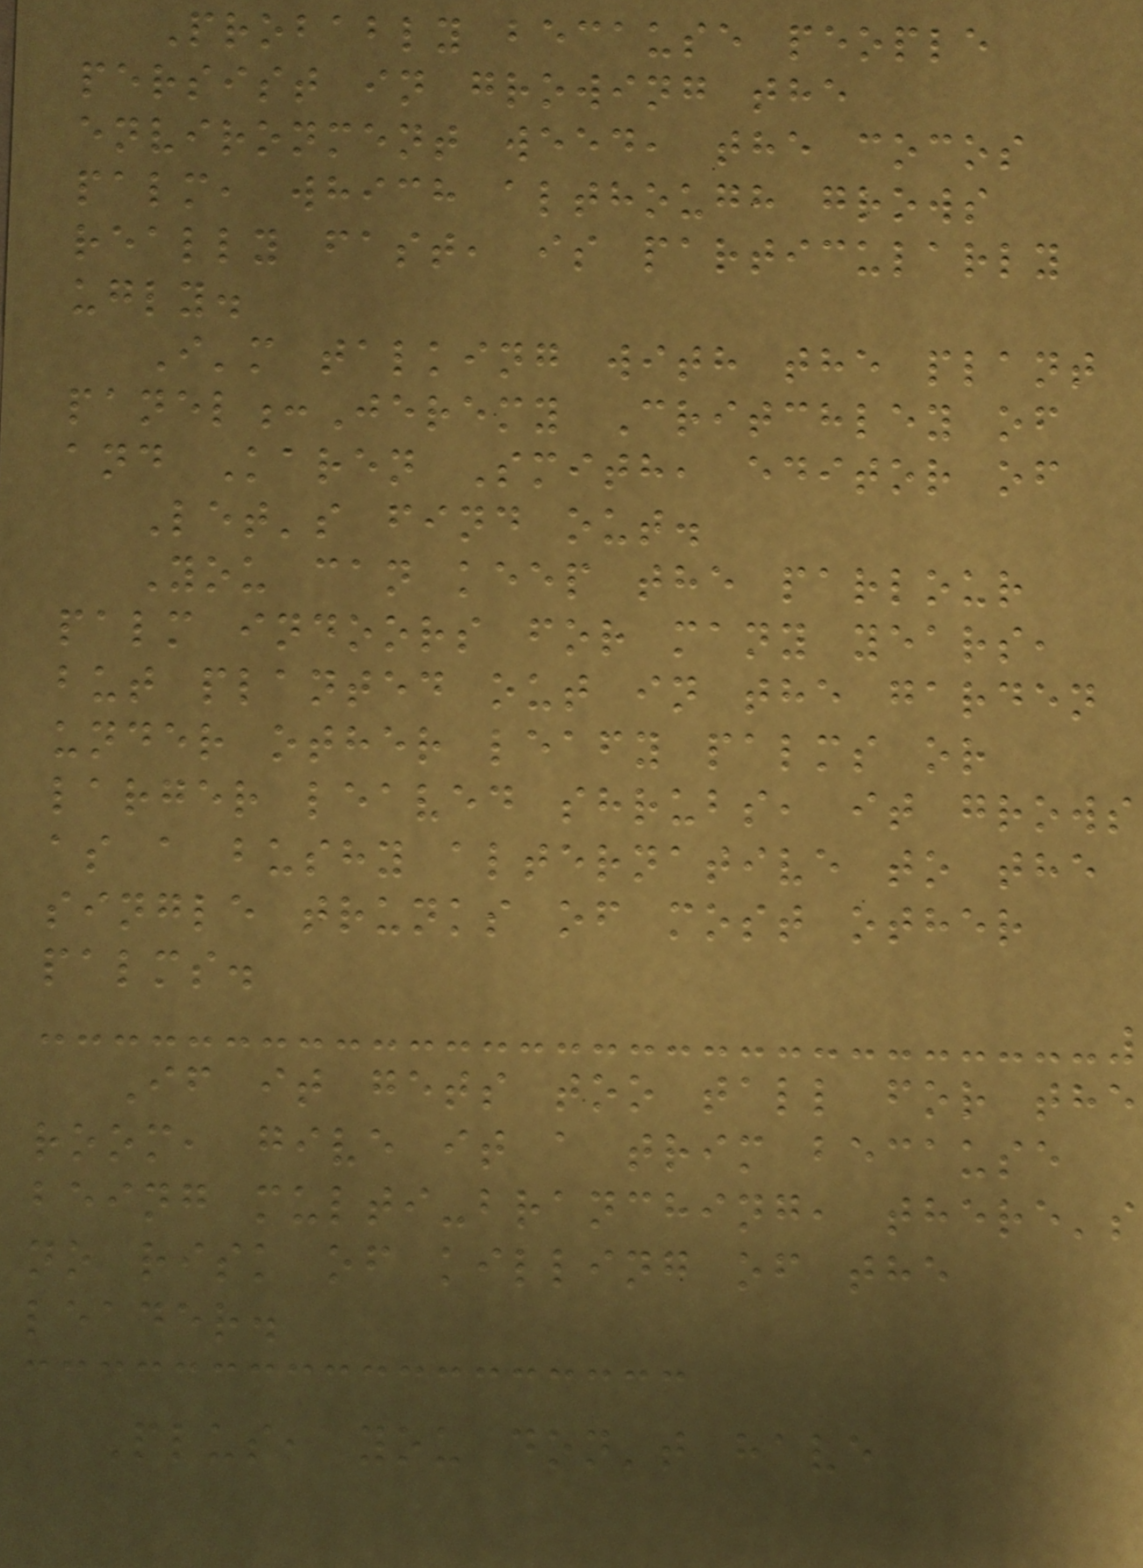Probably because people
persist in growing the
environment weed, the cocos
palm, which although grows
really fast, is particularly
ugly.
I'm talking with the plant
panel:Jeremy Critchley of
and Karen Smith, editor of
Let's find out.
You can keep the parlour
palm indoors for many years,
but planted out in the garden
under other leafy palms or
larger leaved shrubs, it grows
as a bushy alternative to the
single trunks of most other
palms.
If it gets too tall for the
room, give it a trim because
being multi-branching, there's
no risk of killing of the
leader.
Plus, you don't have
